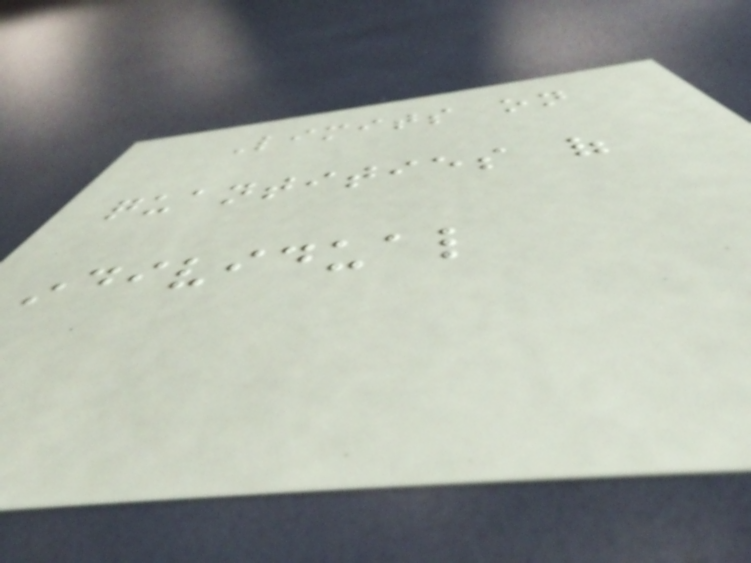Limits on
quantities of
individual
